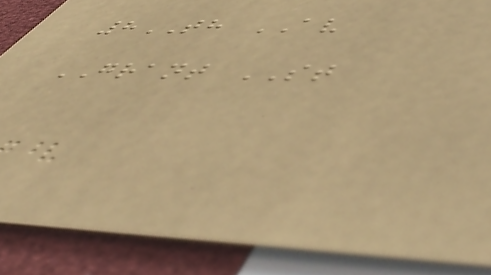8TH AV
GRANT ST
